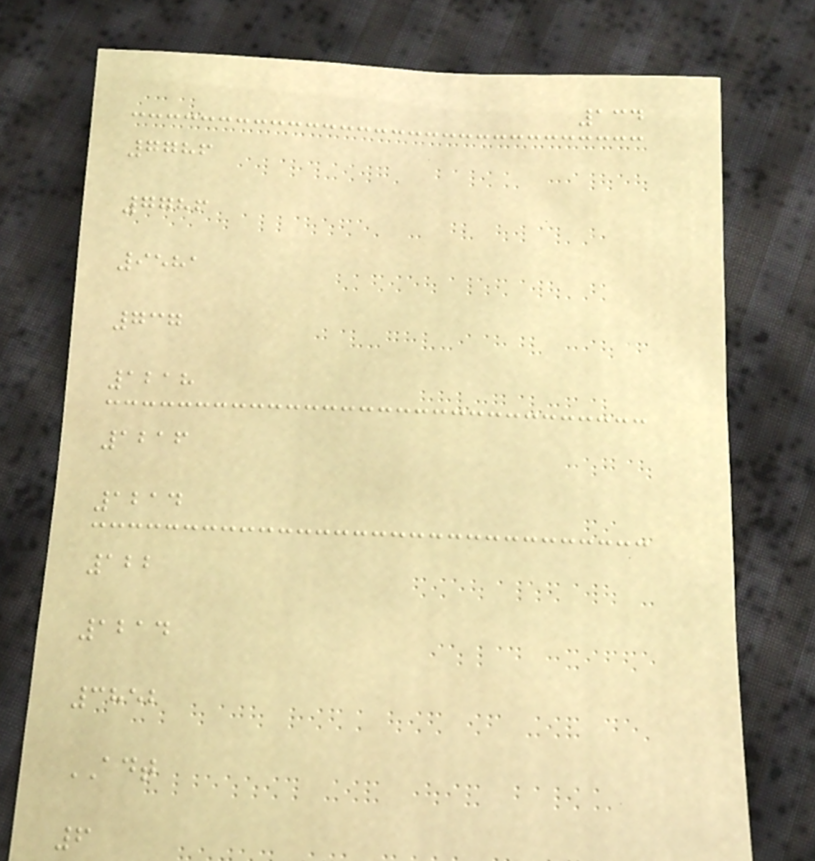134
7786
7786
9581
737
1218
1216
1214
122
1214
3852
ADT
6
